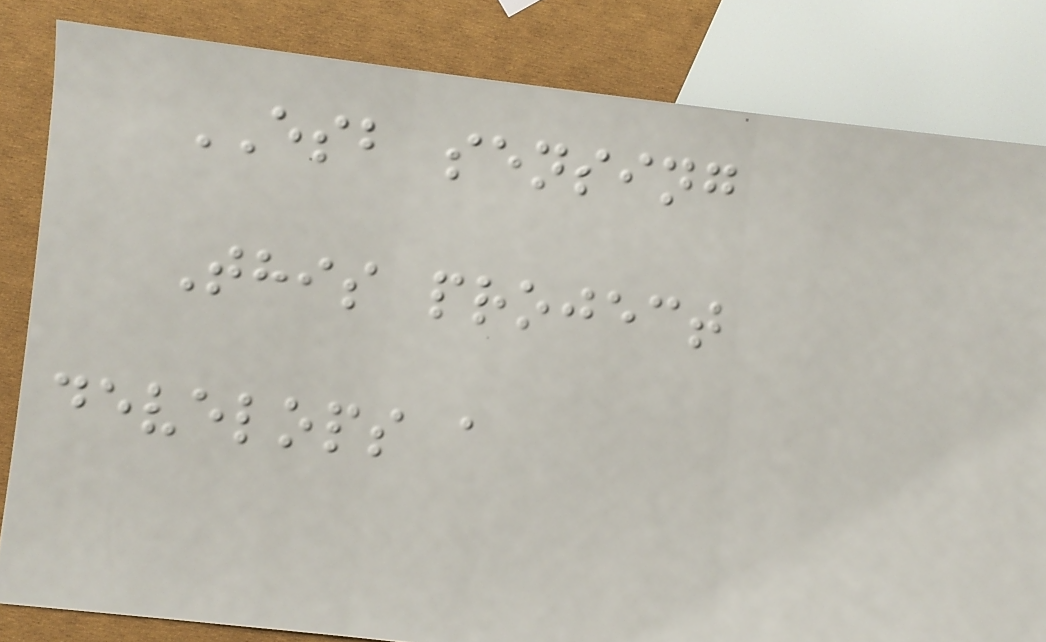ESB sensing
This project
develops a
